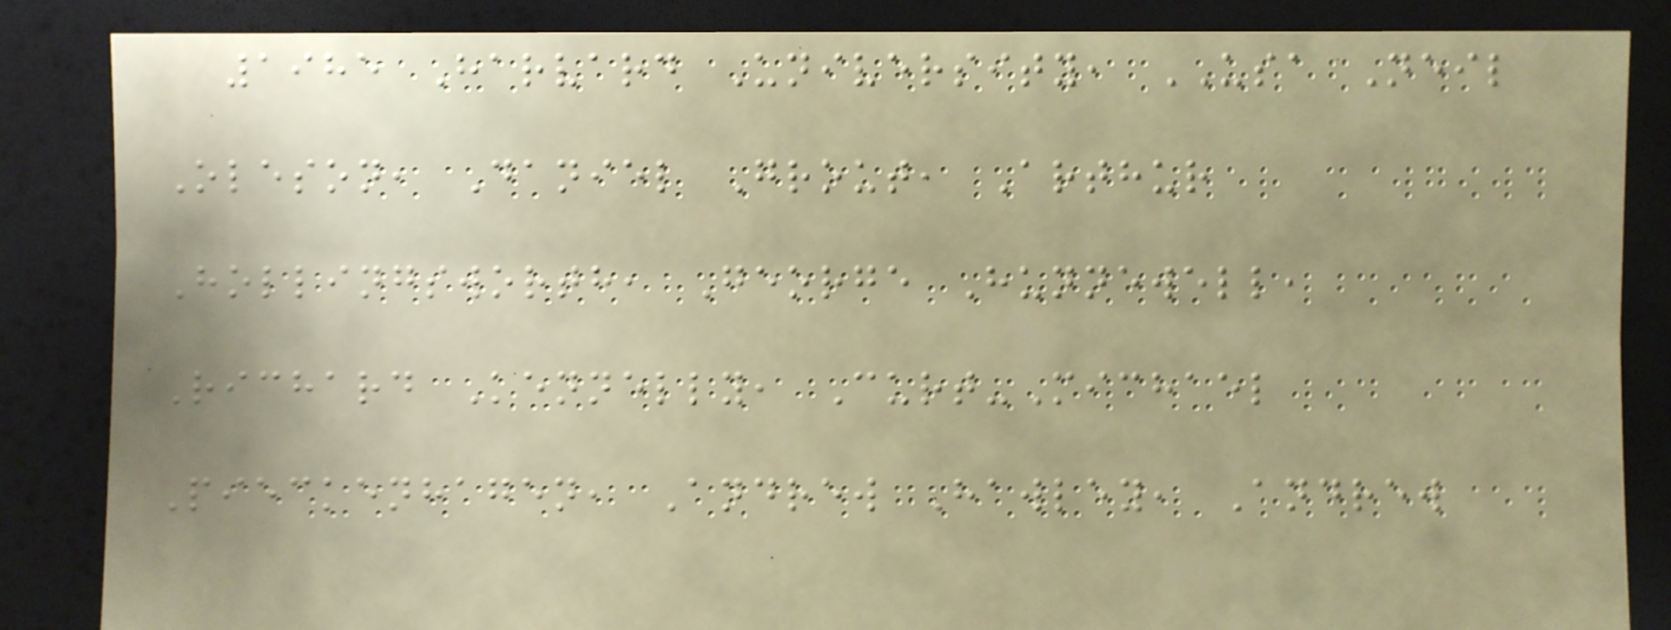1985 Harvard University, USA Neil
Oleson, Daniel Grout, Arthur
Hollingsworth, George Hunnewell,
Richard Kennelly, Curt-Michael
Pieckenhagen, Andrew Hawley, Andrew
